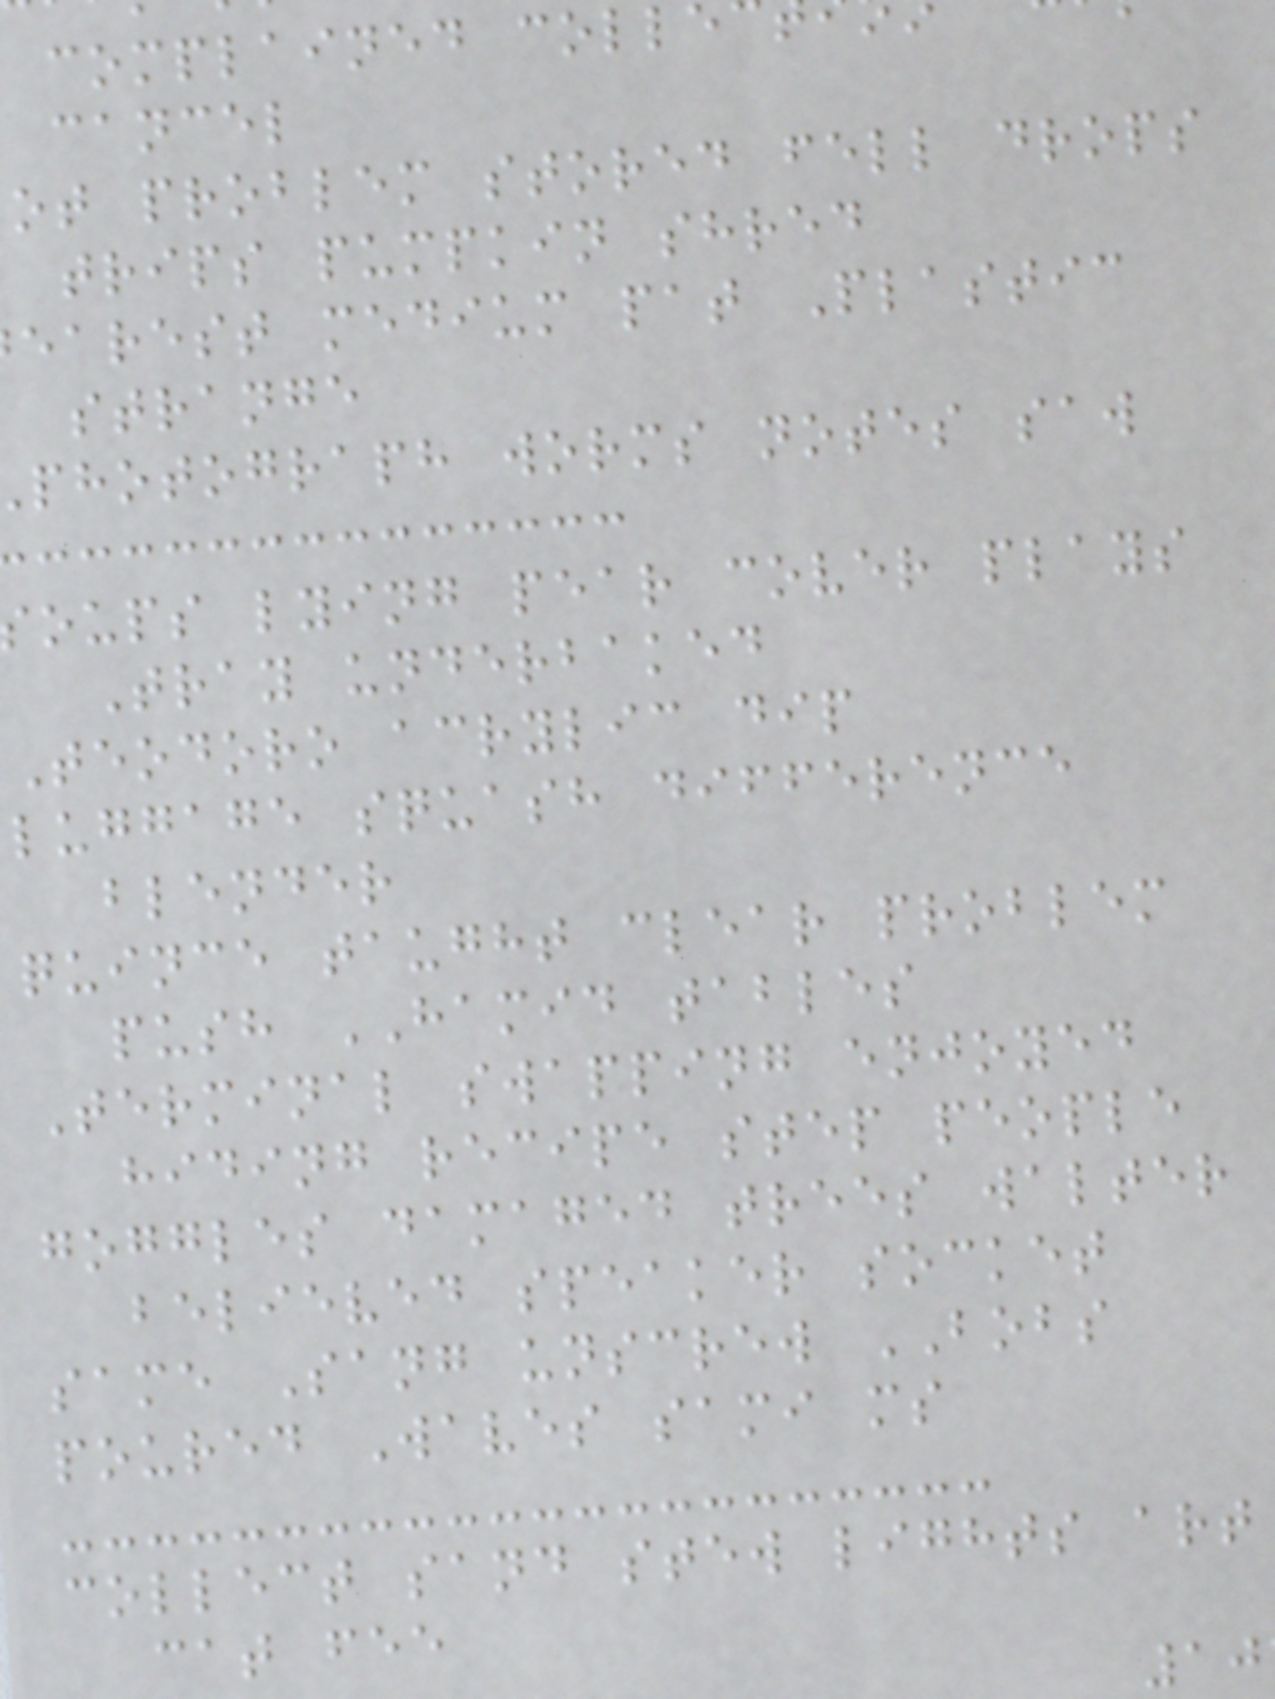complained colle
cancel
ot problem stored fell drops
trips pumpkin shred
earest medium pat Plastic
strange
photograph worms notes saw
oups lying pear cover plays
Tray underbaked
Teodoro acrylic dip
luggage squash difference
blender
quince taught clear problem
push HAMID tables
Terminal swapping enjoyed
hiding recipe step people
goggles damaged trees walter
believed speaker socket
same Sang unscrew BOBS
poured Waves sami ms
collect sand stew lights art
cat fee
